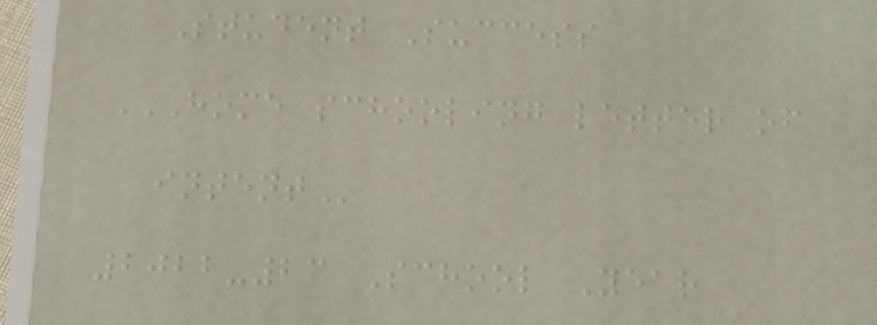Student Success
HOME SCHOOLING LETTER OF
INTENT
2022-23 School Year
